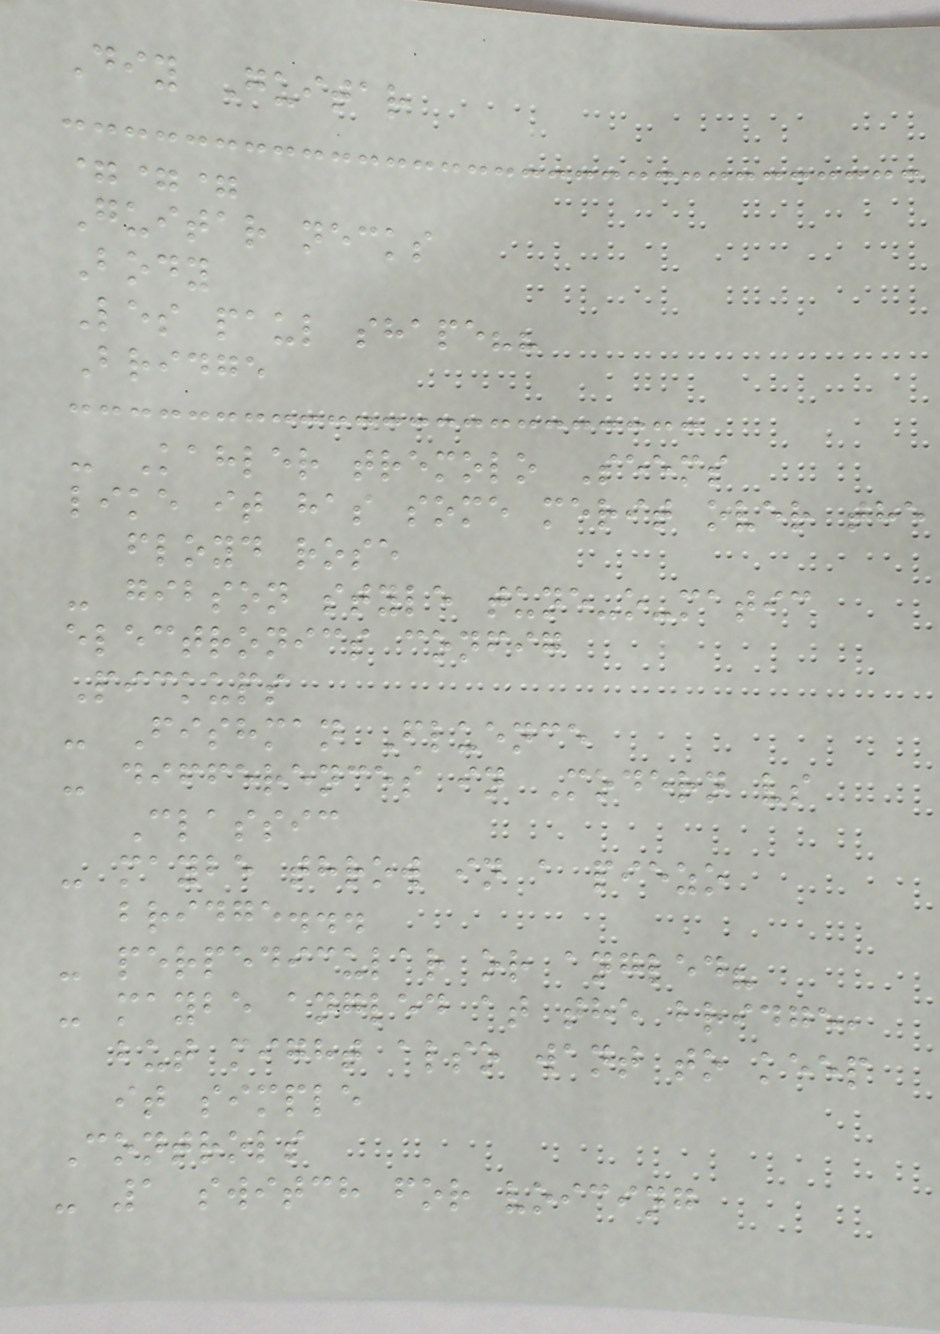Diy Guitar
===
Guitar necks
Body
Les paul shape??
Bridge
- Kahler tremolo Seems
like it has some merit over the
floyd rose
- gibson style tune-o-matic
electronics config
Pickups
- Fishman Fluence
- differences in Modern vs
Classic
- maybe throw in a piezo
bridge...
- perpedicular or angled?
- maybe angled at the bridge,
but might also want to keep
it simple
Controls
- 1 switch for voicing
